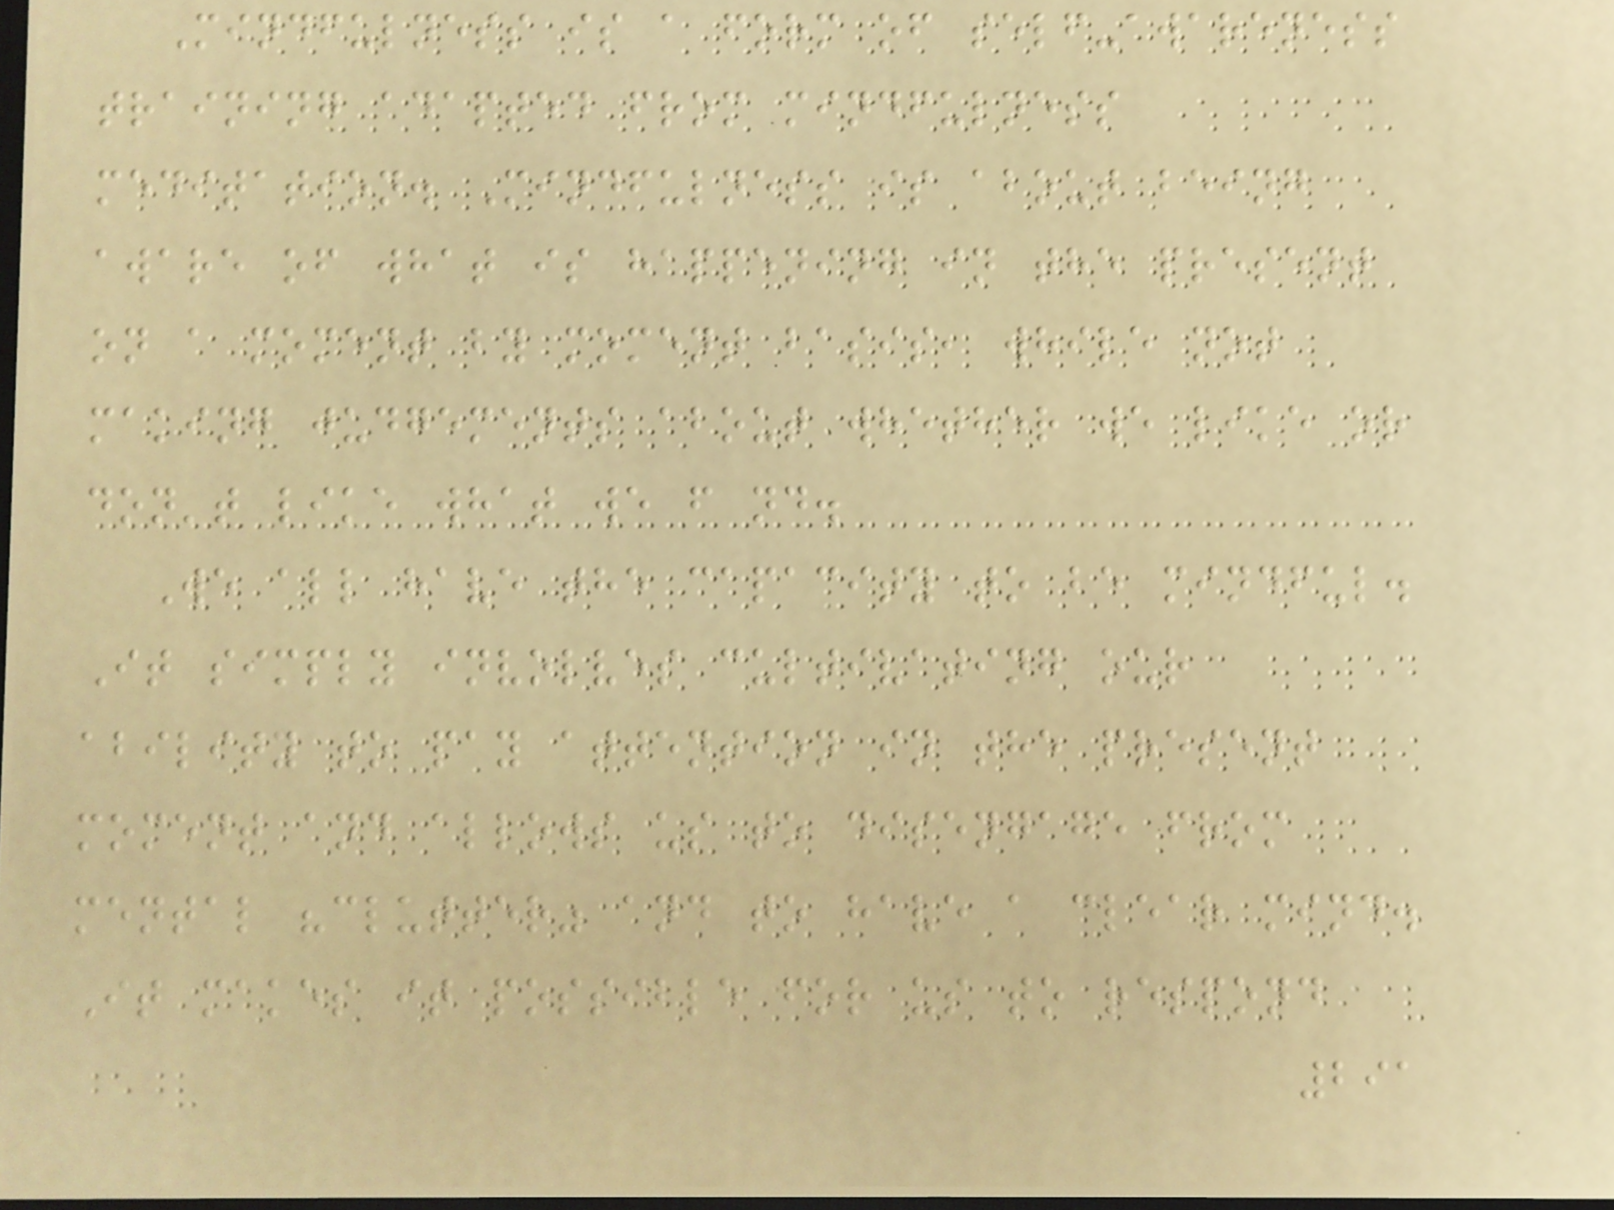Mindfulness is a form of self-awareness
training adapted from mindfulness
meditation. Mindfulness is about being
aware of what is happening in the present
on a moment by moment basis, while not
making judgements about whether we like or
don't like what we f nd.
We all have the capacity to be mindful.
It simply involves cultivating our
ability to pay attention in the present
moment and allows us to disengage from
mental "clutter" and to have a clear mind.
It makes it possible for us to respond
291
